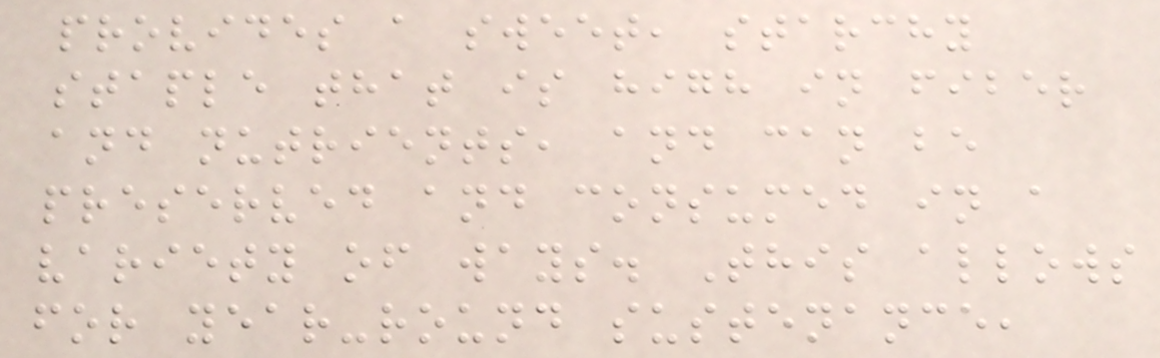provides a sweet, starchy
staple that is high in fiber
and nutrients, and can be
preserved and consumed in a
variety of ways. This allows
for year-round sustenance,
